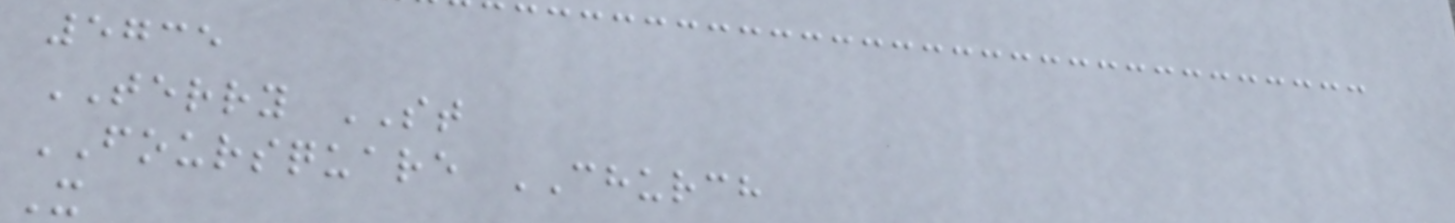5735
TERRY ST
FOURSQUARE CHURCH
X
